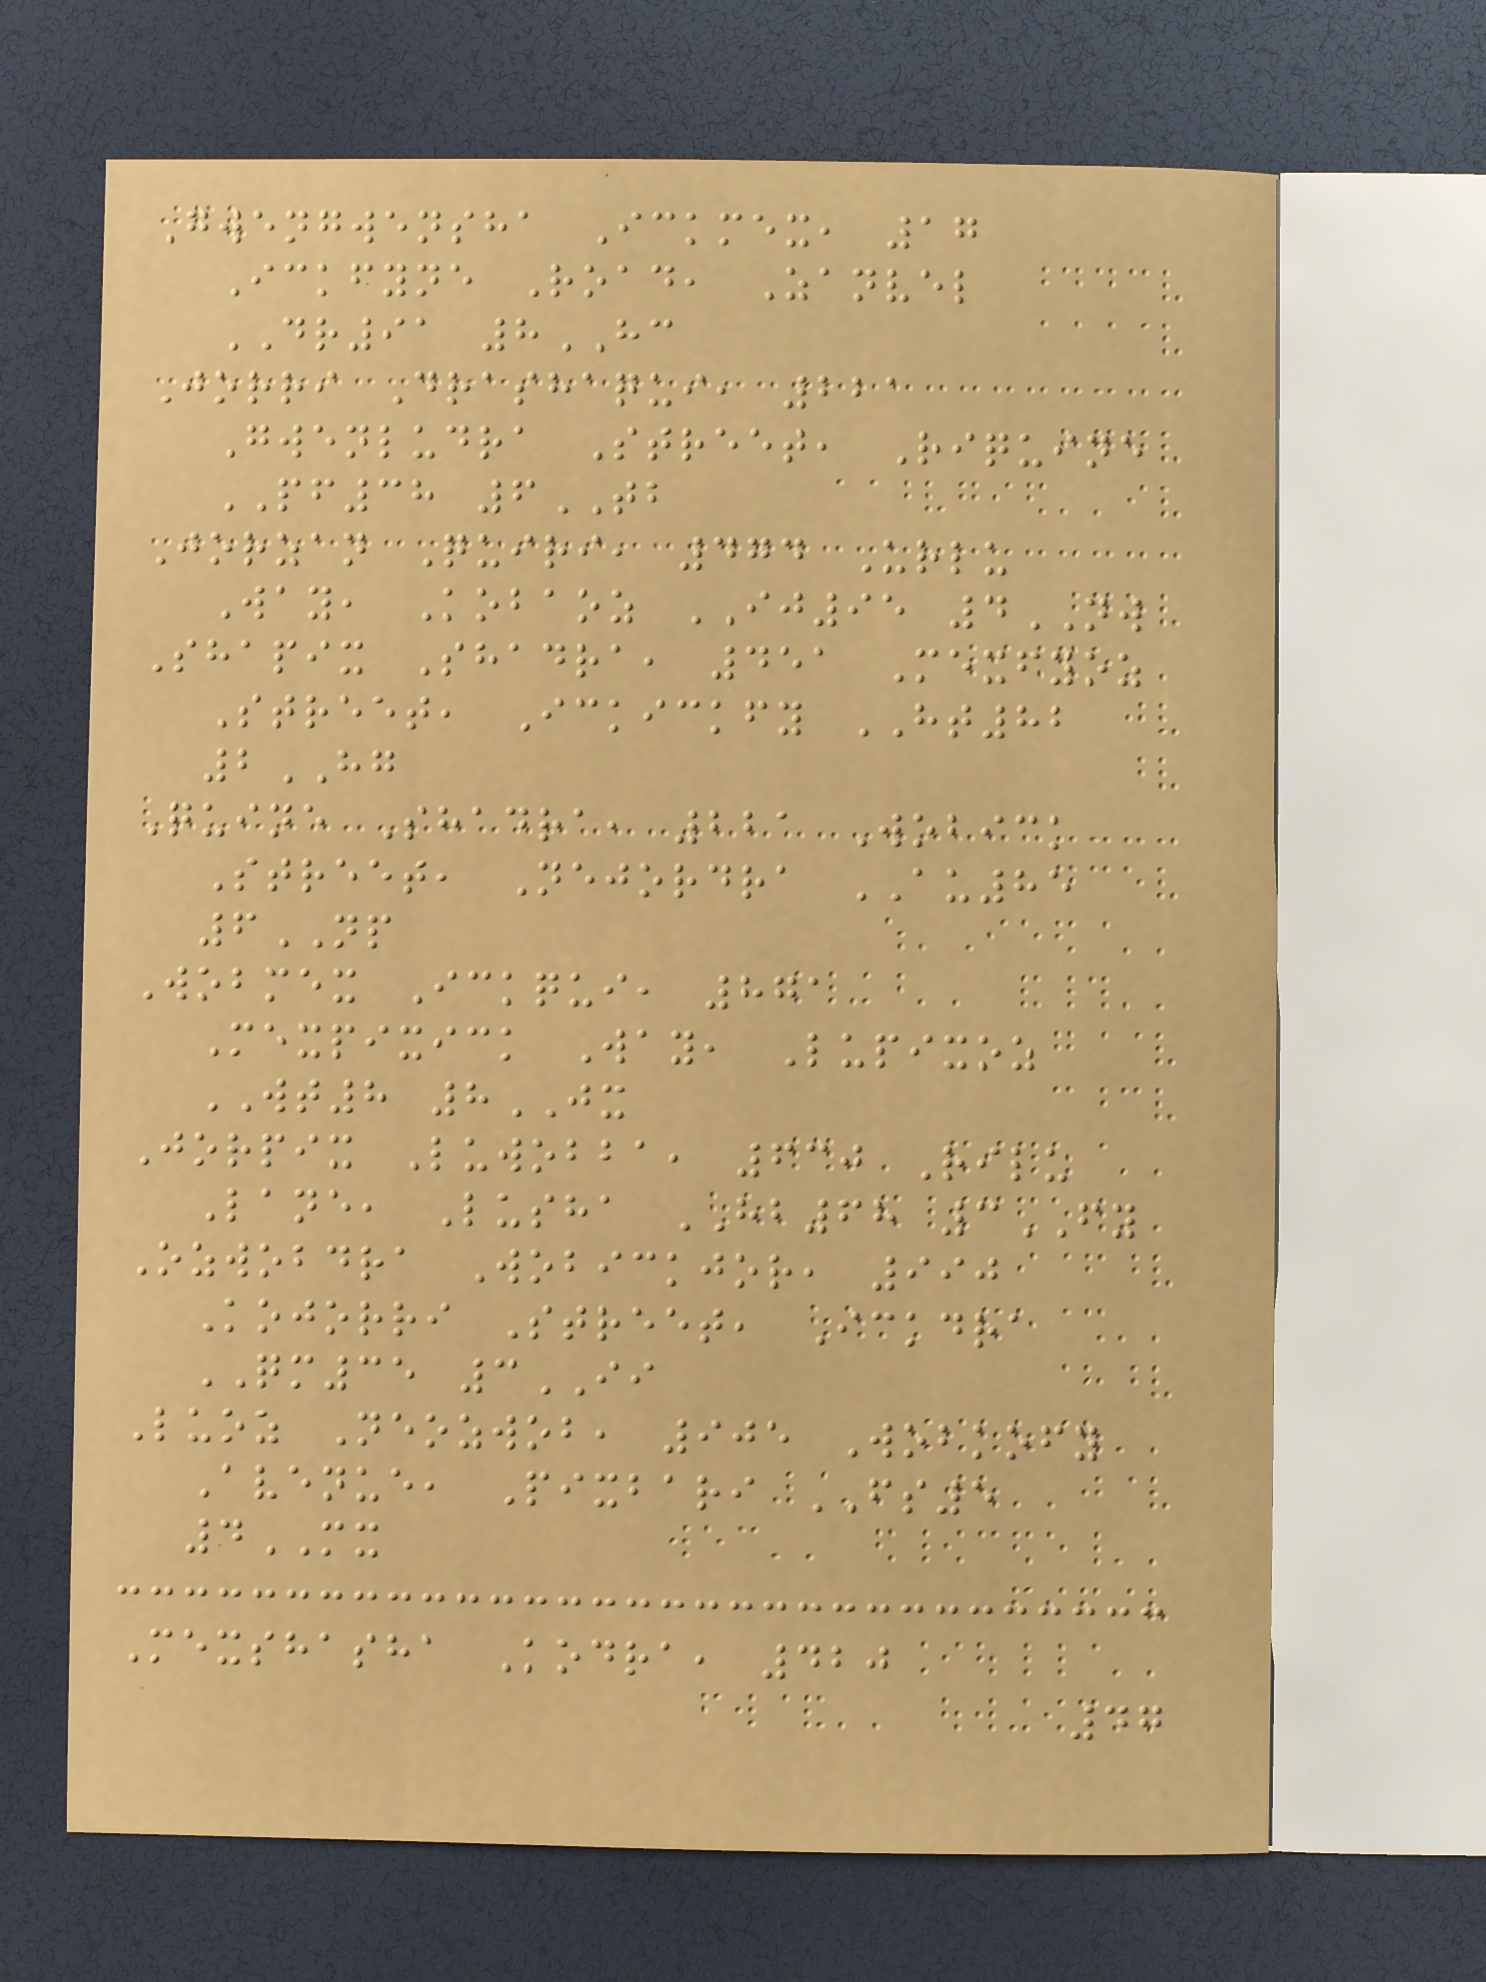Gwengwensha Ickmex, 17
Ickfyne Road, Zanvel
DR91 8HC
Jorri Drashaqui, 221
Gwenludra Street, Riquine
PF38 6TB
Jorzan Quiri, 474 Urlu
Way, Kobaoz IJ95 4NW
Shapix Shadra, 451 Mexfyoz
Street, Ickickfy HT82
2HG
Quine Shadra, 221 Wobick
Street, Nejordra AU85
6NP
Wobmex Ickqui, 871
Mexpixick Way, Lupixoz
WT8 8JX
Jorpix Luwobba, 630 Rilu
Lane, Lusha HB68 3FY
Ozwobdra Wobickjor, 990
Kojorri Street, Ickdra
QM35 3II
Luoz Neozwob, 905 Wobkofy
Avenue, Pixbari FS5
4MX
Mexshasha Kodra, 420
47
